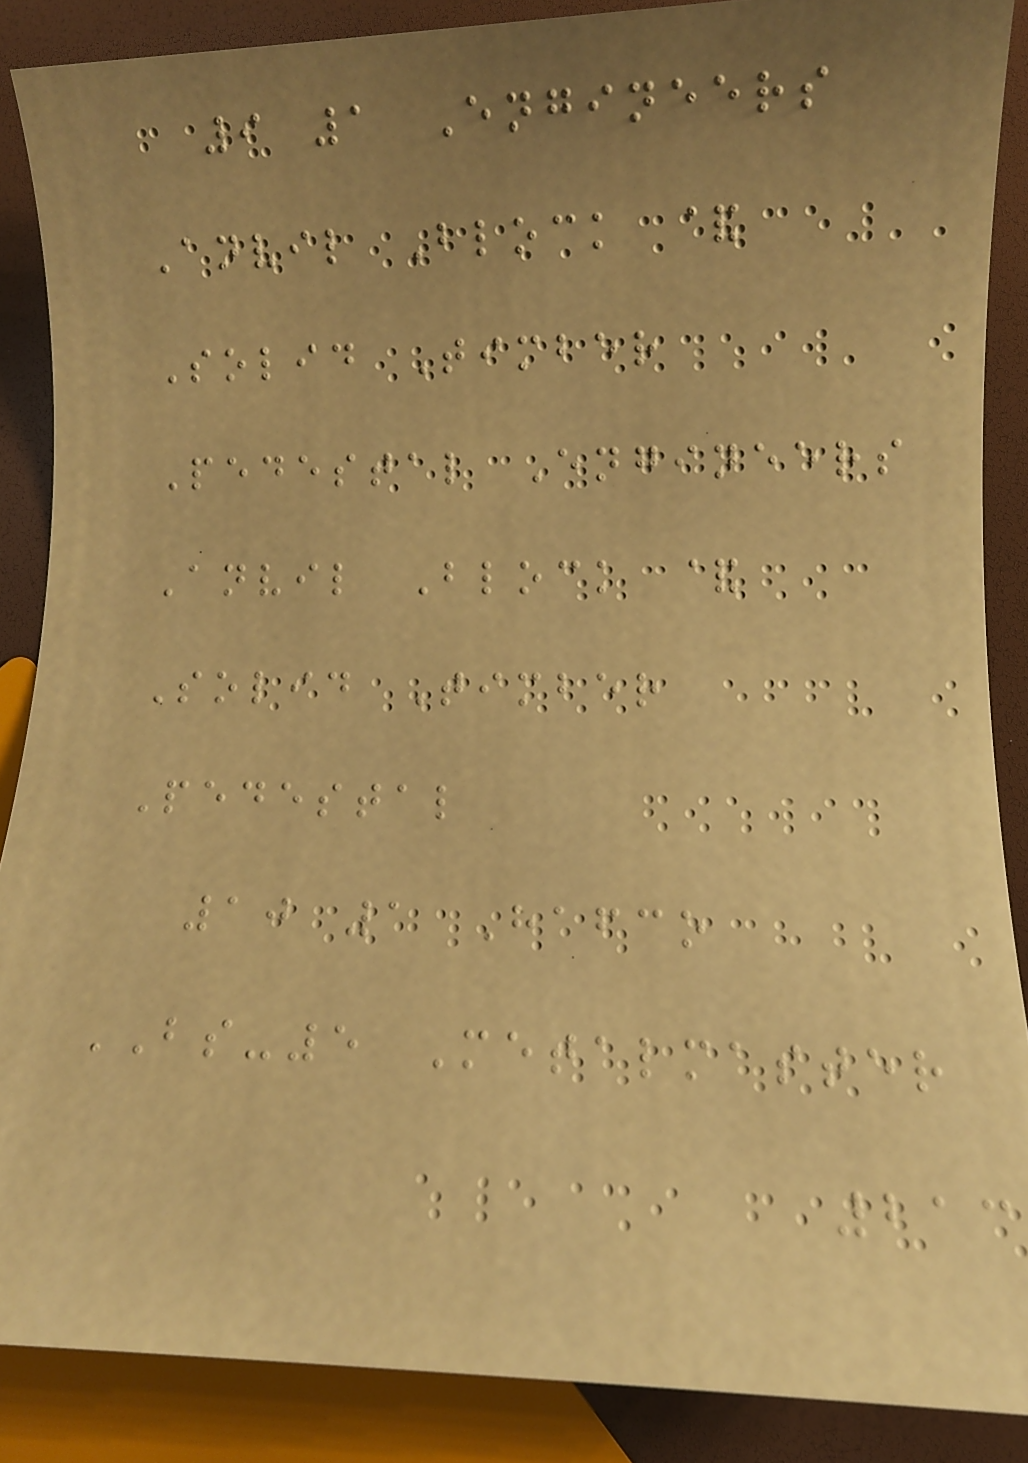9 1 Engineers
Anvil Block &
Solid Timber
Pedestal Engineers
Anvil Block &
Solid Timber
Pedestal
10 1 Hafco
BS-5 Metalmaster
213
